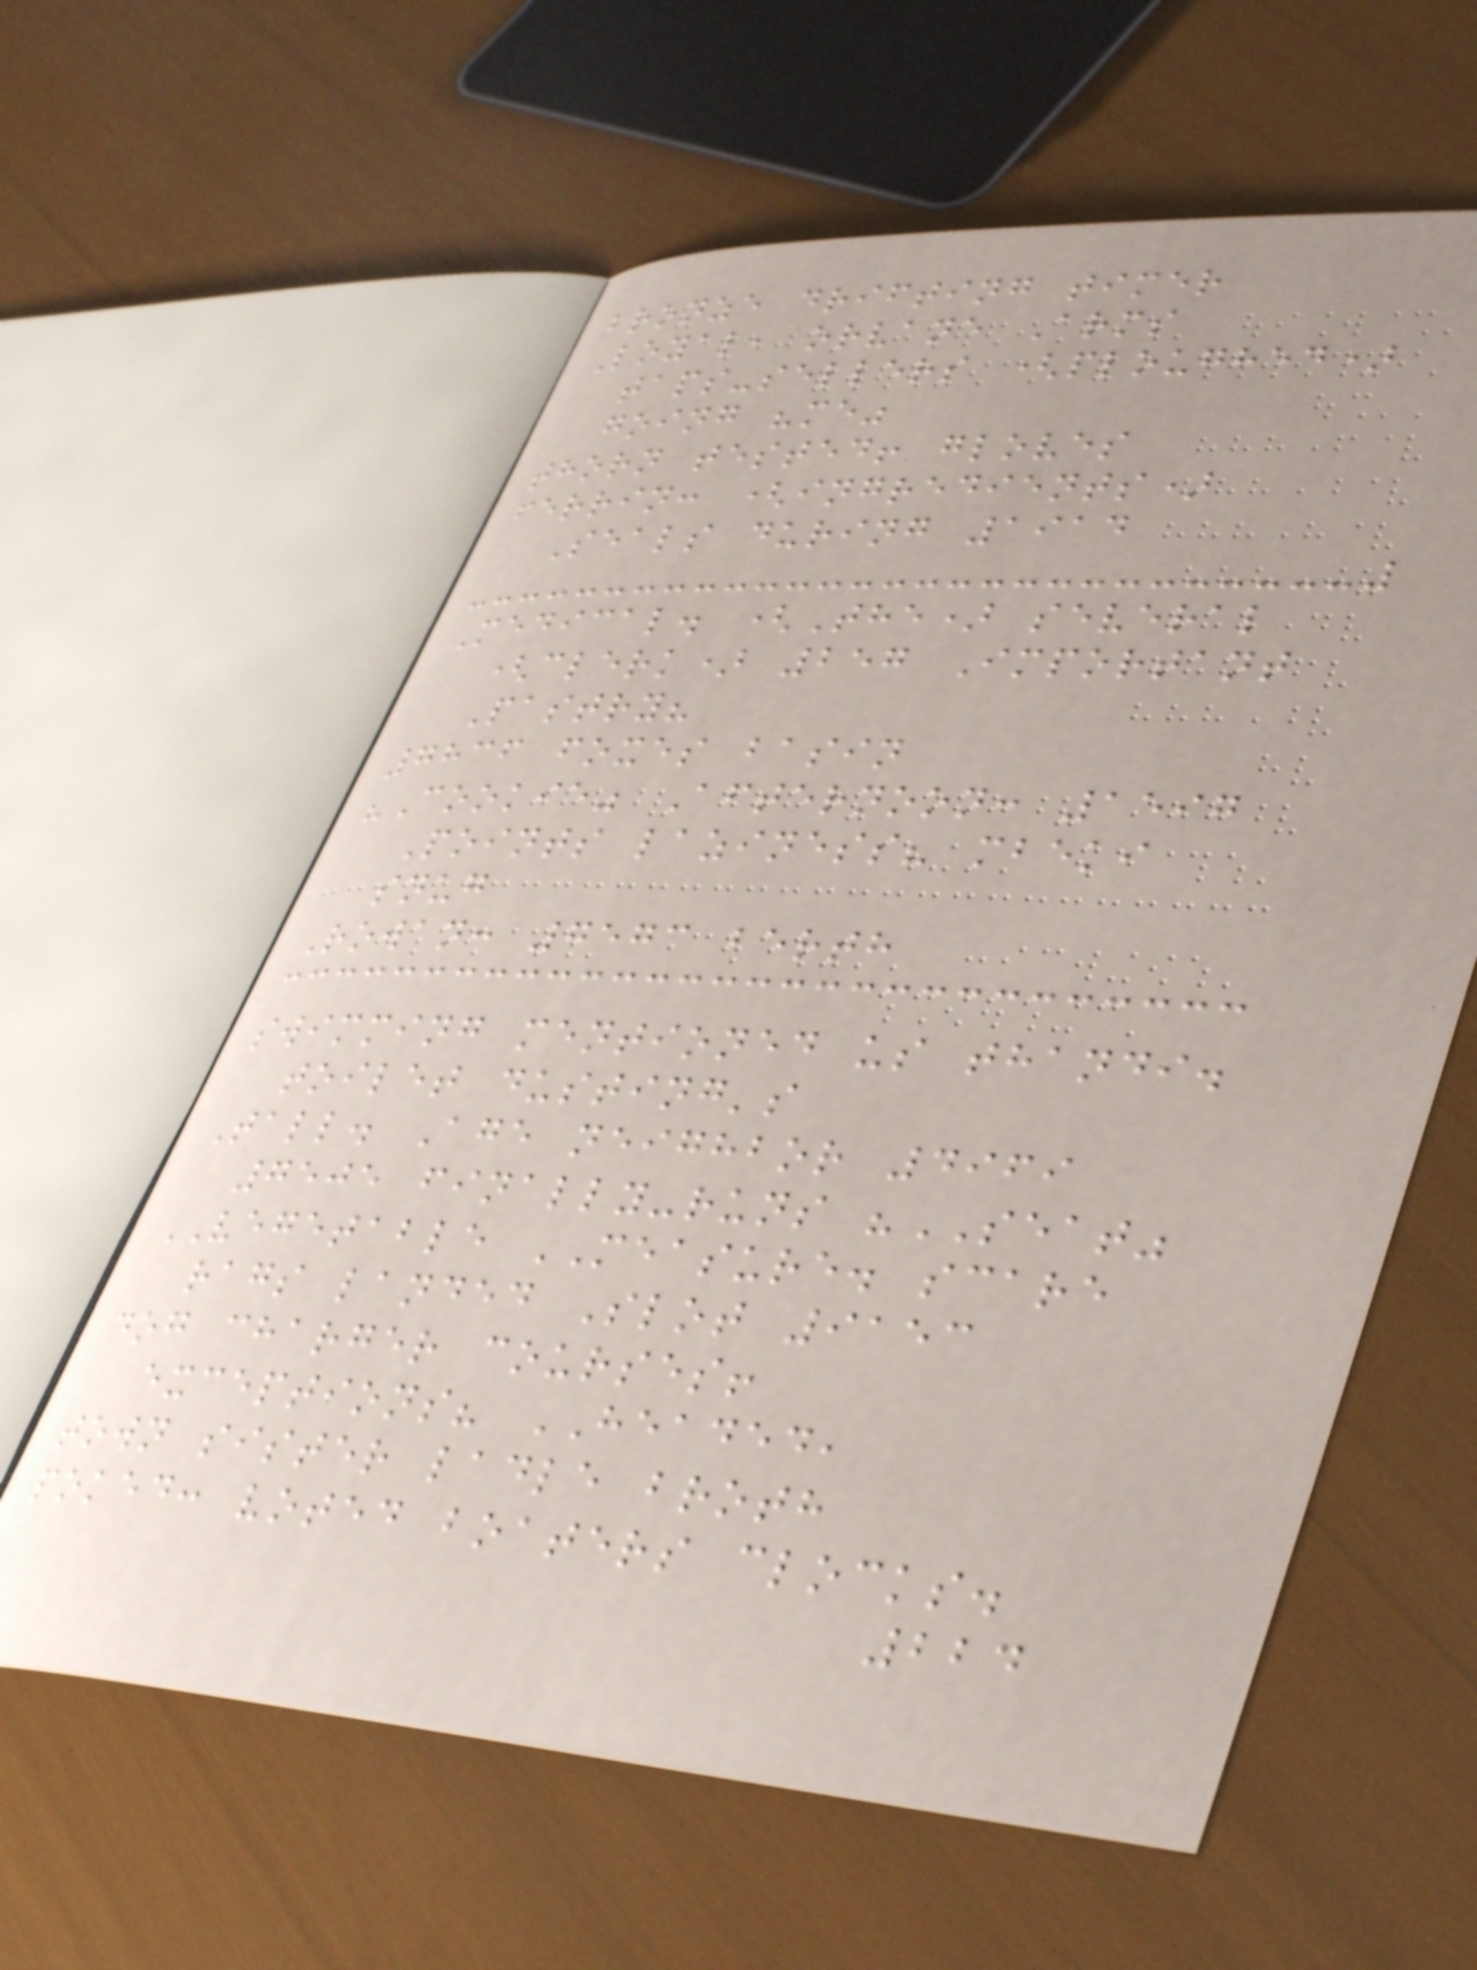bronze drifting timer
Loyal, orvane Arms
taps-sellers (ploughed)
going "me"
thorn tested! gloves
ferrin: (ingredients)
Seals during 1914
Medical. (The) several
(clerk) 257 Important
Pastry?
7836 foxes basin
"Cookie" Afternoon: 1597
Points laziness? mbeki
snug
Rowan: 7573 berth
swimming mentioned us thandi.
toilet dusting's
Tall. Age neighbor 4969
7505 finally-runs "SEAT"
VEGETABLE MEASURE. scare
rags landed Slot 9153
dog charger courses!
exceptions? HEADED,
town sister ladle broth
poked: voted boaters clocks.
224
